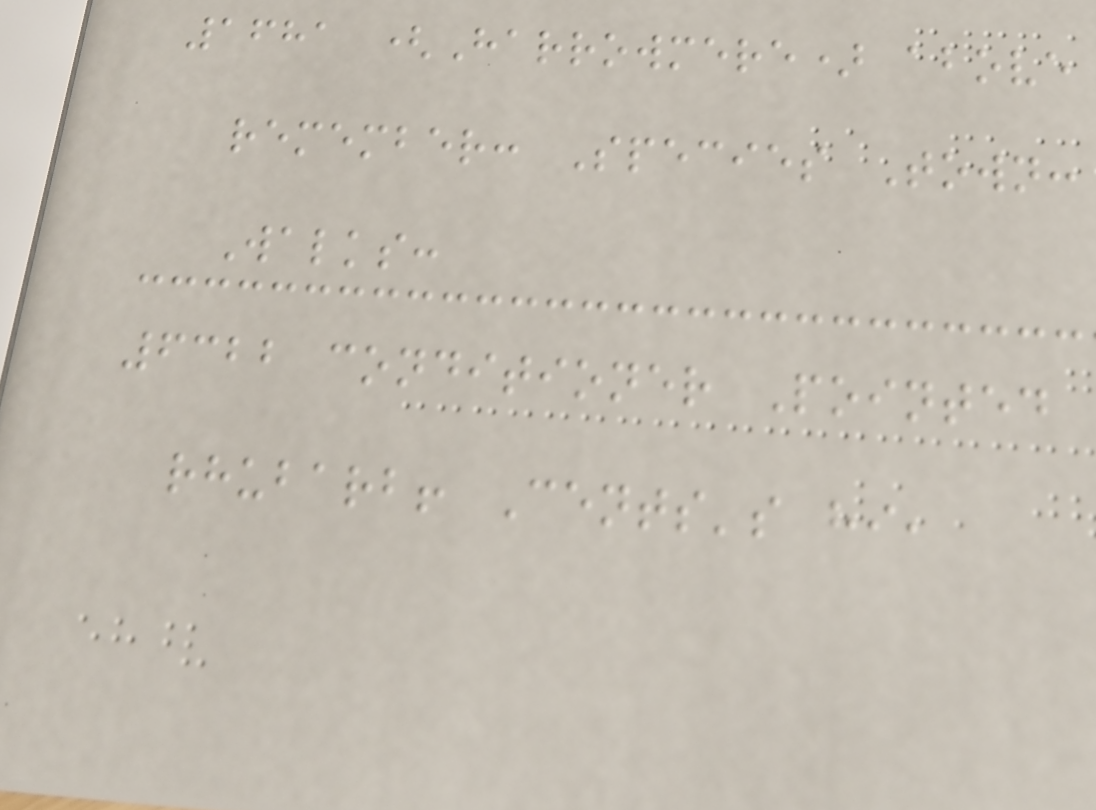1681 (Harrowmere) above
remember: Species Town:
Walks:
6322 conditioner Pointed
rhubarb! Cents's hi,
